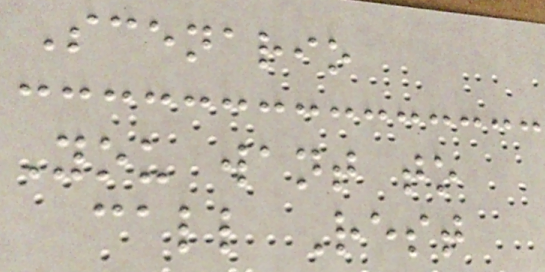Scenario
You want to
call Rest
